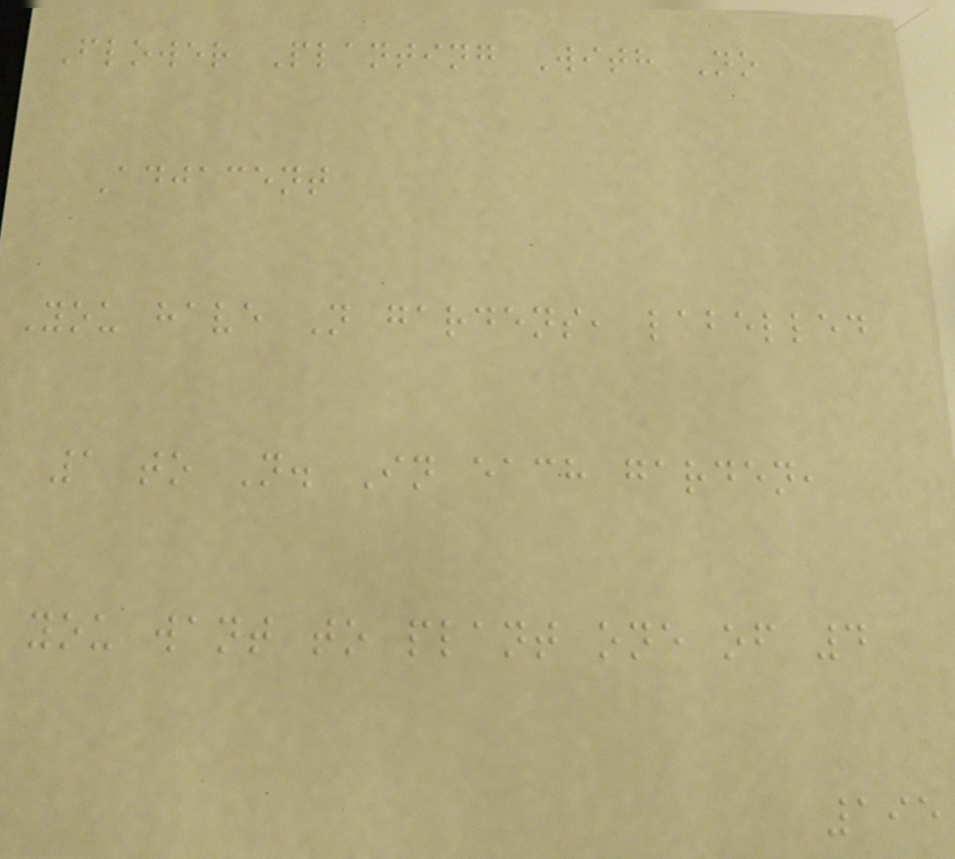Flower Planting With No
Adjacent
You have N gardens, labelled
1 to N. In each garden,
you want to plant one of 4
195
